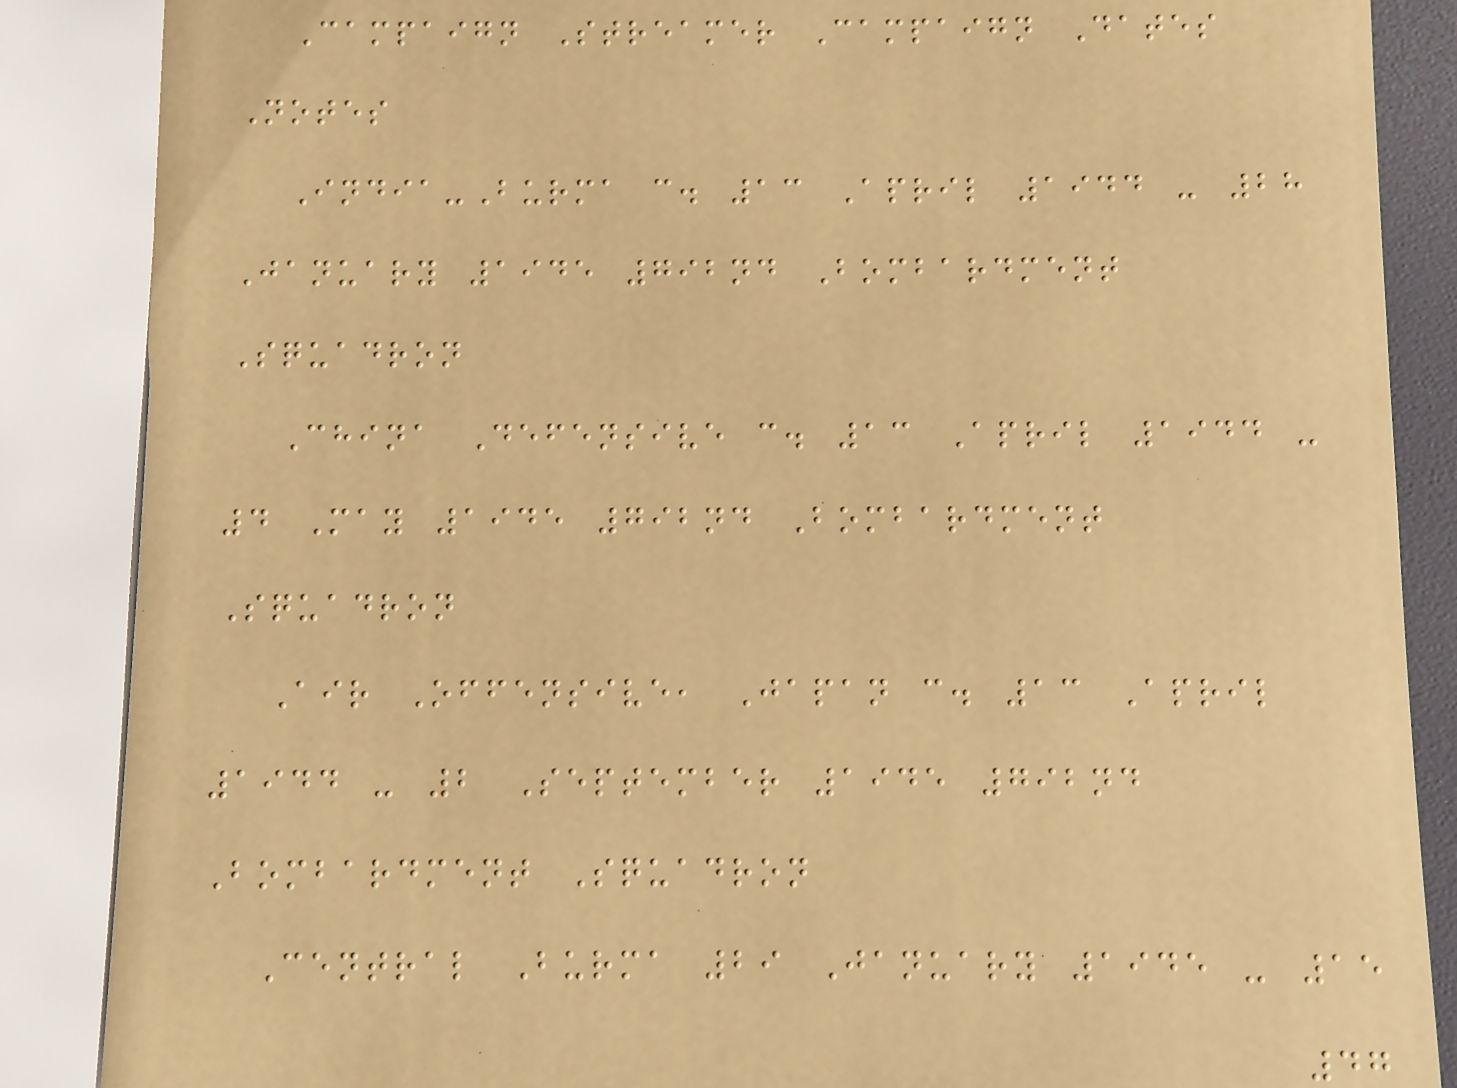Campaign Streamer Campaign Dates
Notes
India-Burma c. 13 April 1944 - 28
January 1945 792nd Bombardment
Squadron
China Defensive c. 13 April 1944 -
4 May 1945 792nd Bombardment
Squadron
Air Offensive, Japan c. 13 April
1944 - 2 September 1945 792nd
Bombardment Squadron
Central Burma 29 January 1945 - 15
47
